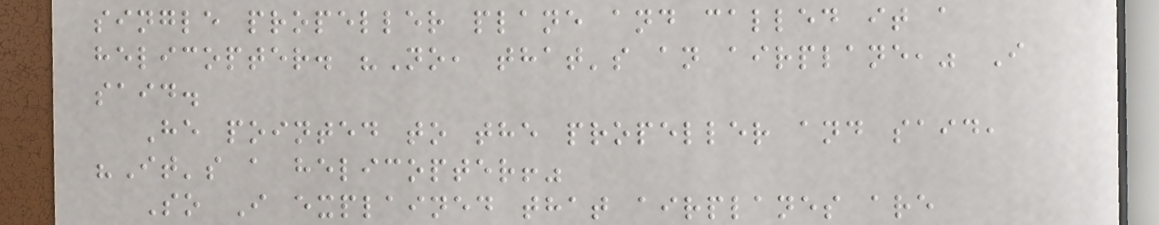single propeller plane and called it a
helicopter. "No, that's an airplane," I
said.
He pointed to the propeller and said,
"It's a helicopter!"
So I explained that airplanes are
